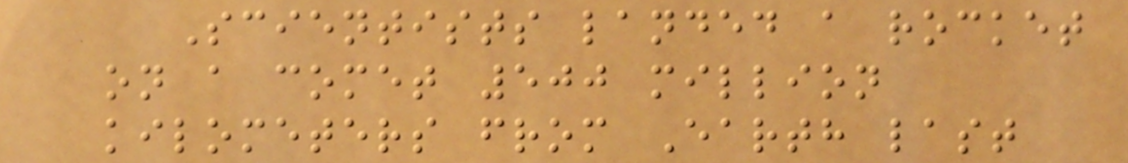Scientists landed a rocket
on a comet 500 million
kilometers from Earth last
